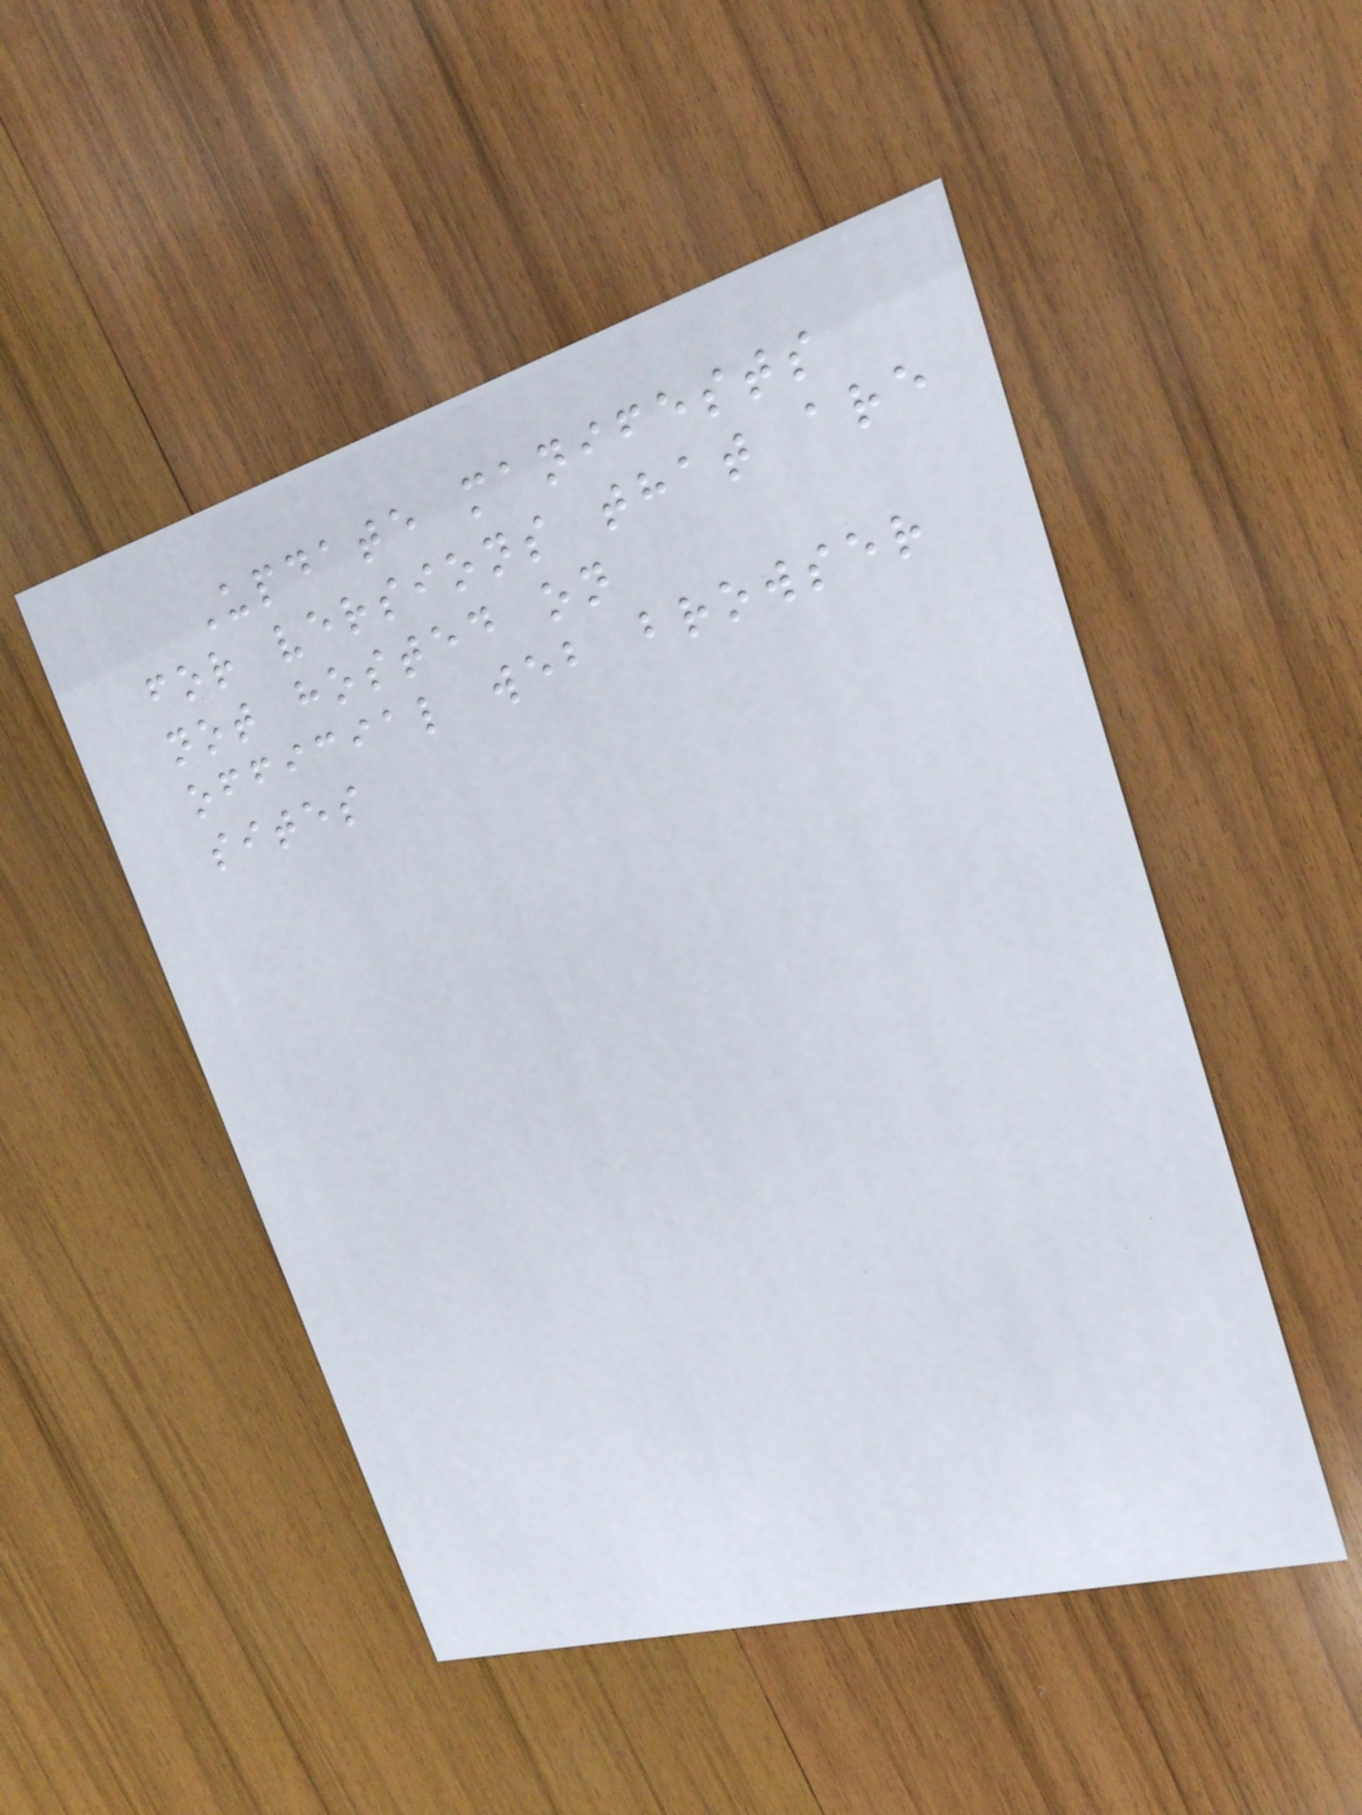Update manifests
for versions that are
not hosted on
official web browser
sites
